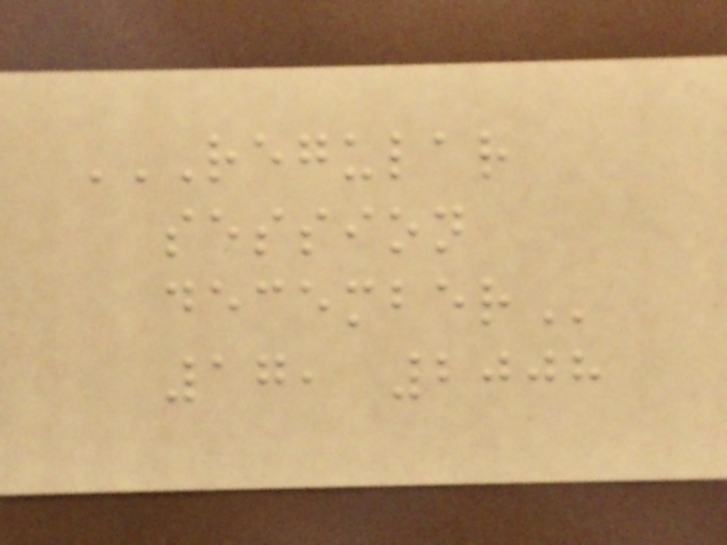REGULAR
SESSION
DECEMBER
17, 2008
